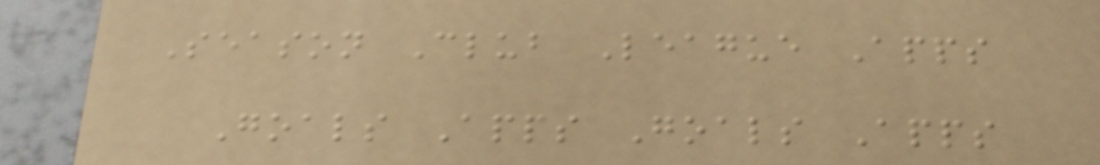Season Club League Apps
Goals Apps Goals Apps
